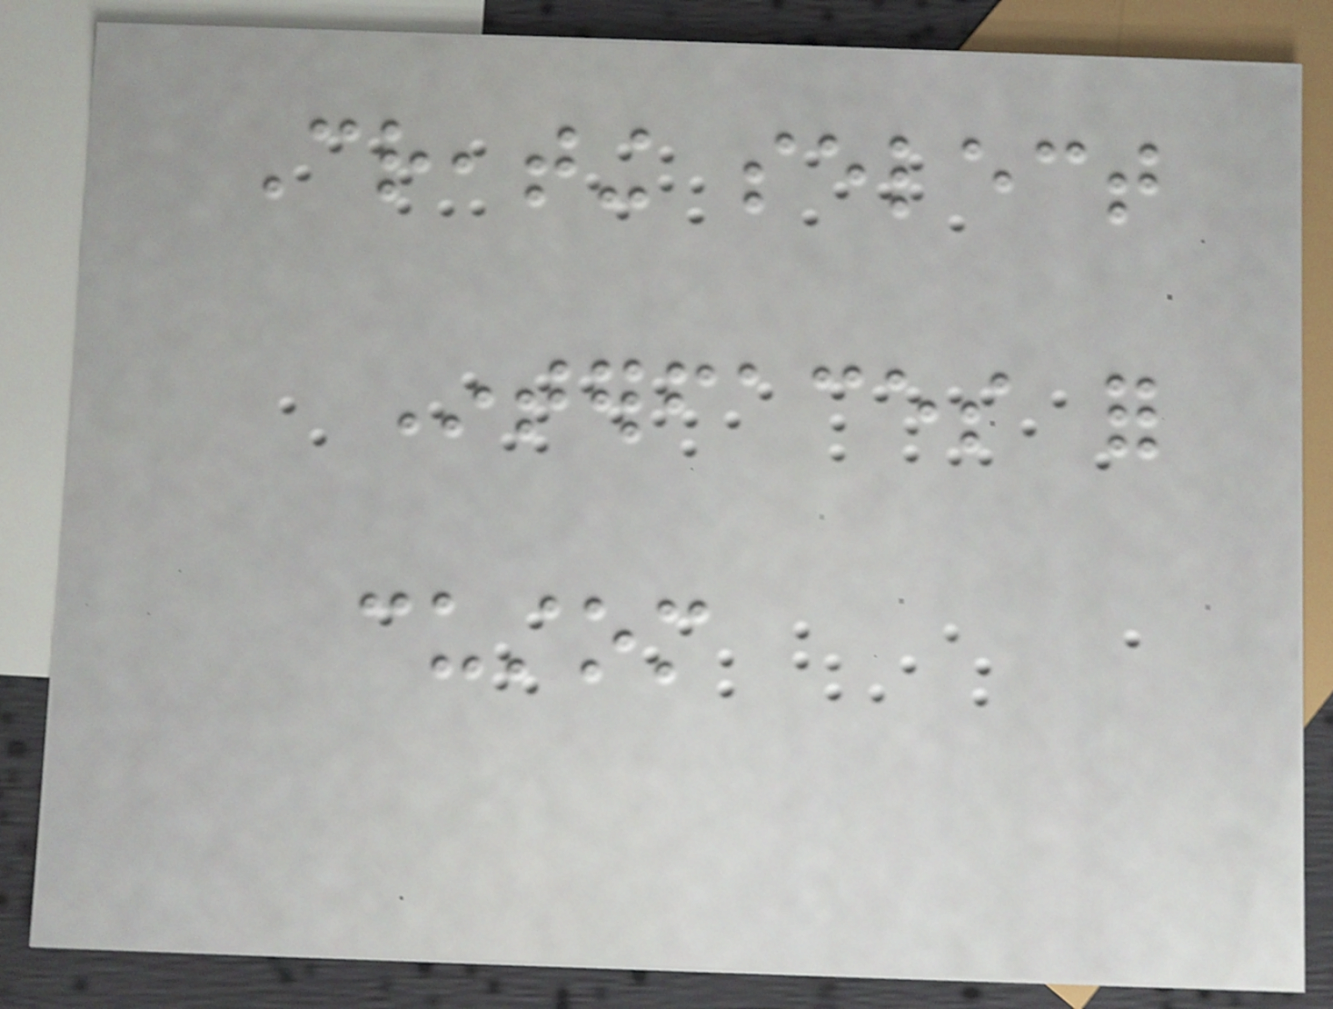Creating select
Interfaces for
custom
